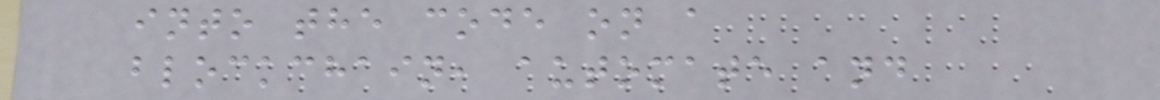into the code on a
blockchain, automate and
